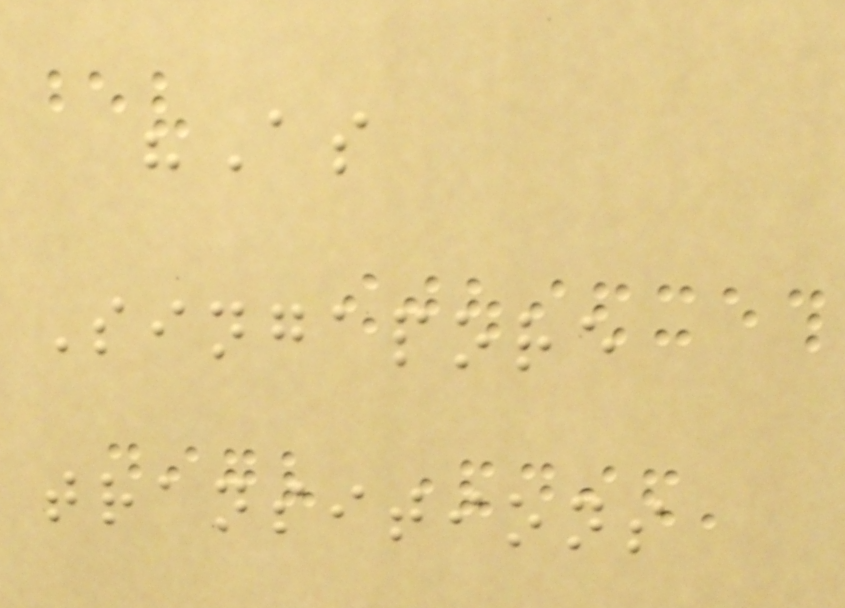"As
Singapore
transitions
